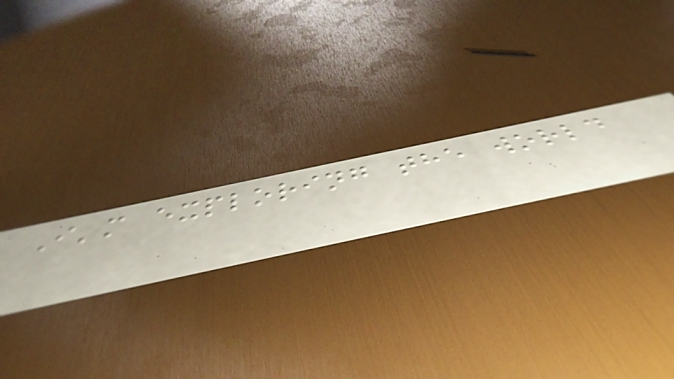I'm exploring the world
